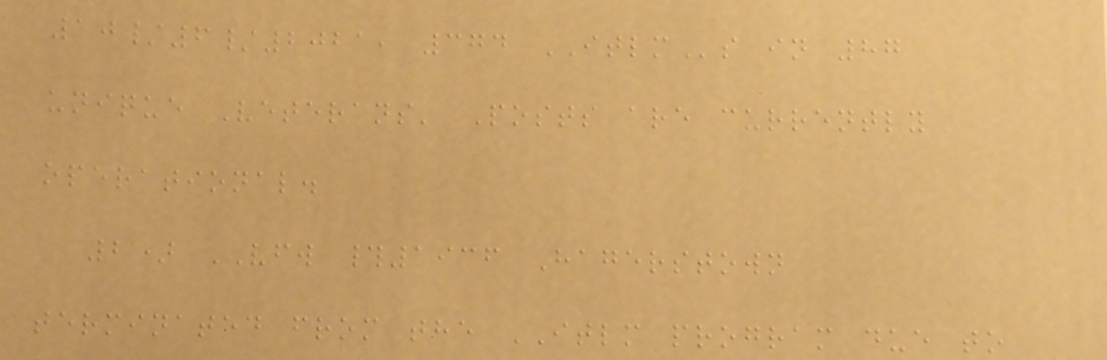10/6/2021, 374 ITLMs in 87
unique Veterans' Posts are currently
operational.
2) VFW #1936 Hagerstown
terminated from the ITLM program due to
